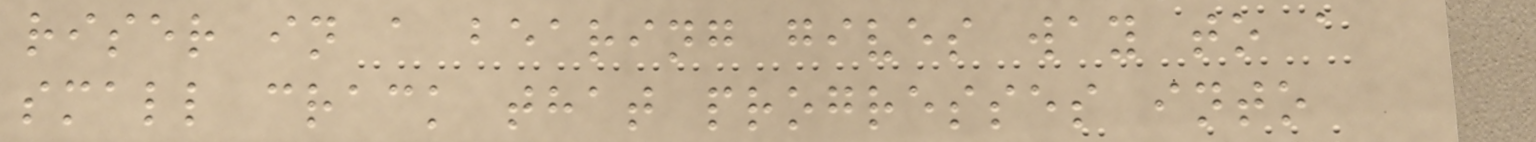riser in a bearing gives way to a
small crack that progresses into
